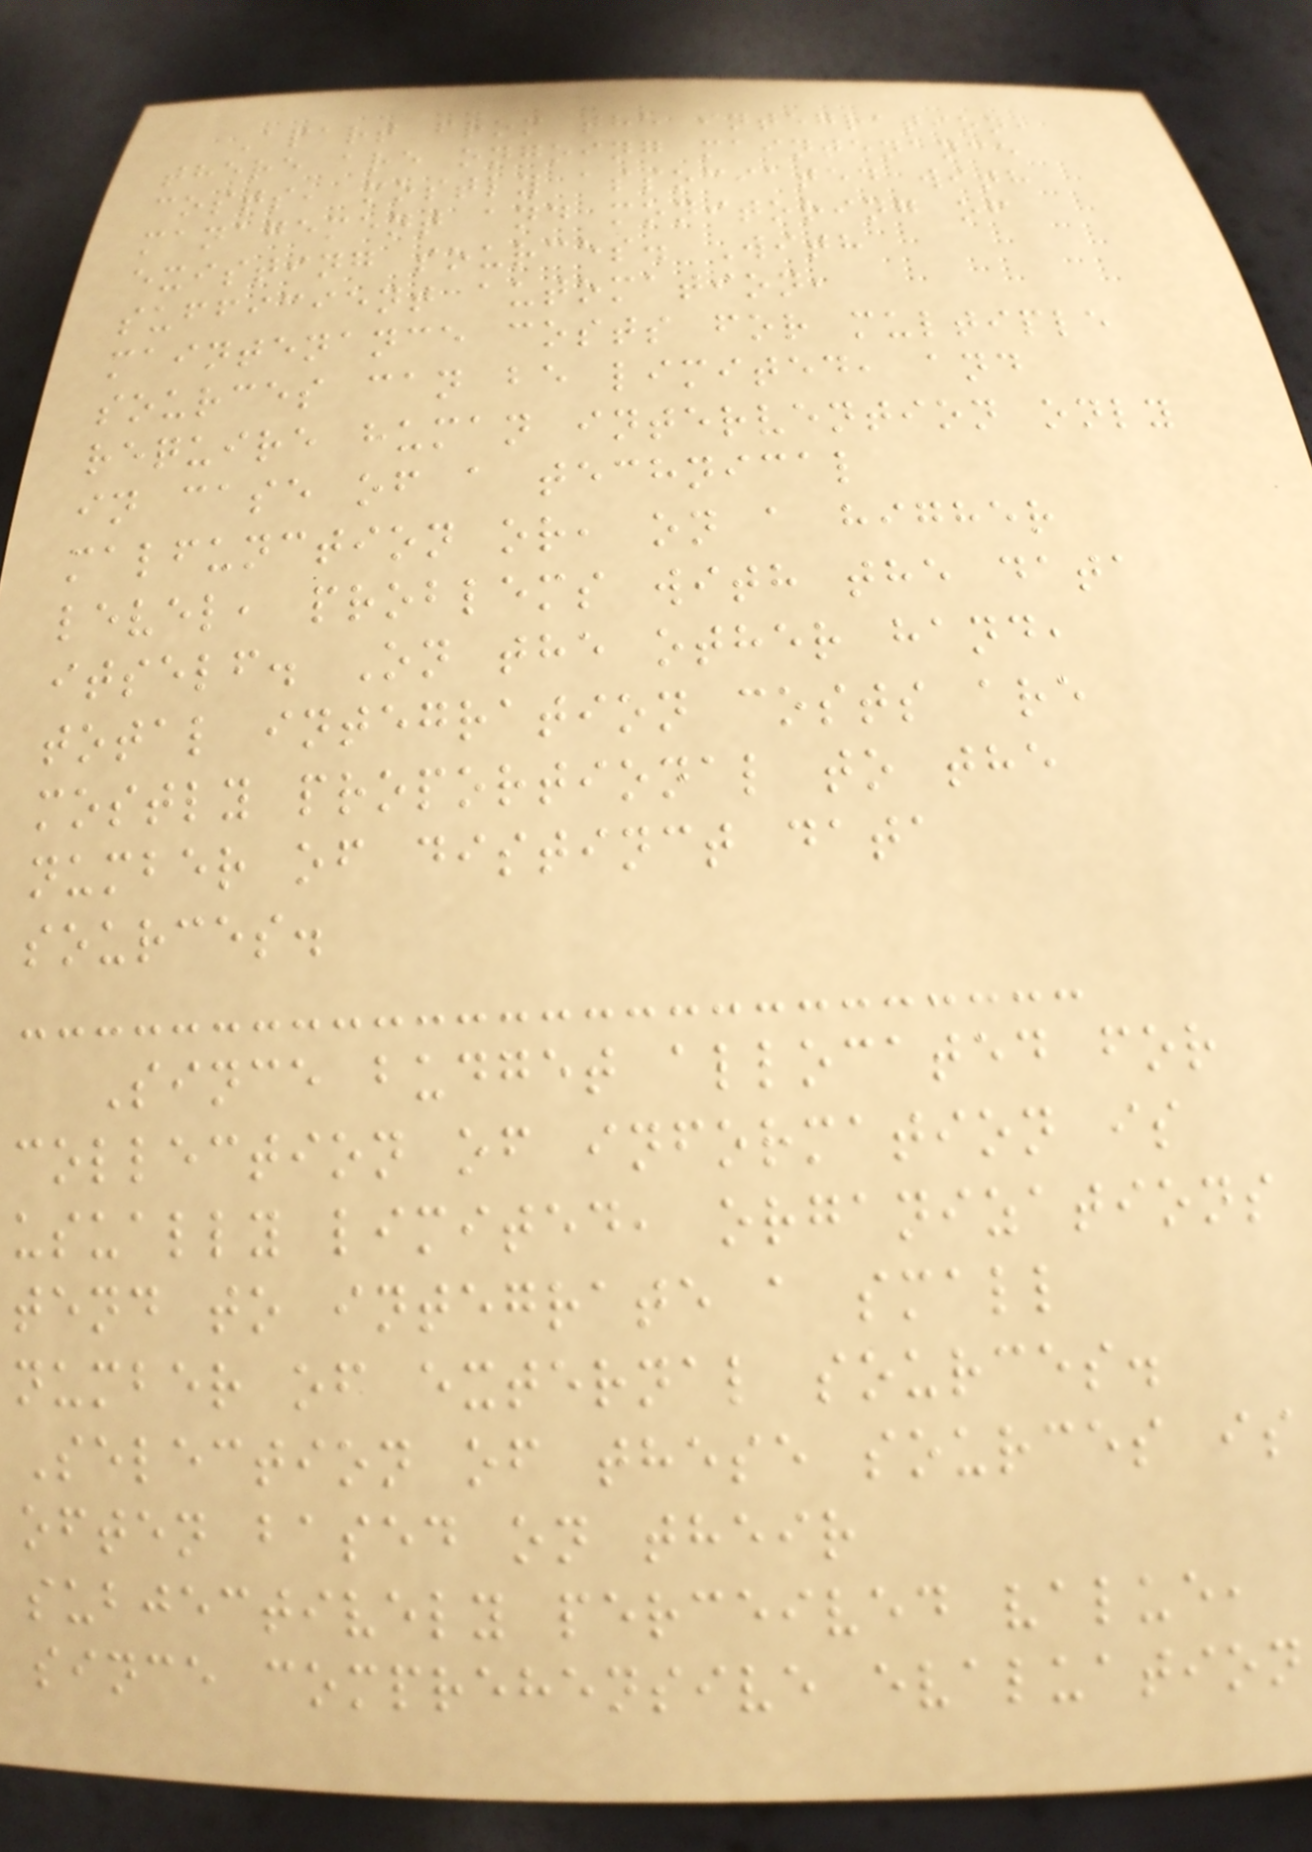Apart from the integration,
there are ongoing maintenance
costs, mostly associated with
management and monitoring of
existing sources. With
sufficient automation,
maintenance costs for multiple
sources can be limited, and
require human intervention only
in case of a technical
malfunction or, on a higher
level, problems with the data
itself. On the other hand,
total integration costs are
mostly proportional to the
number of distinct data
sources.
Since budget allocated for
collection of information is
usually limited, organizations
tend to integrate a small
number of external sources.
Selection of these sources is
often based on their
subjectively perceived value,
since comprehensive evaluation
